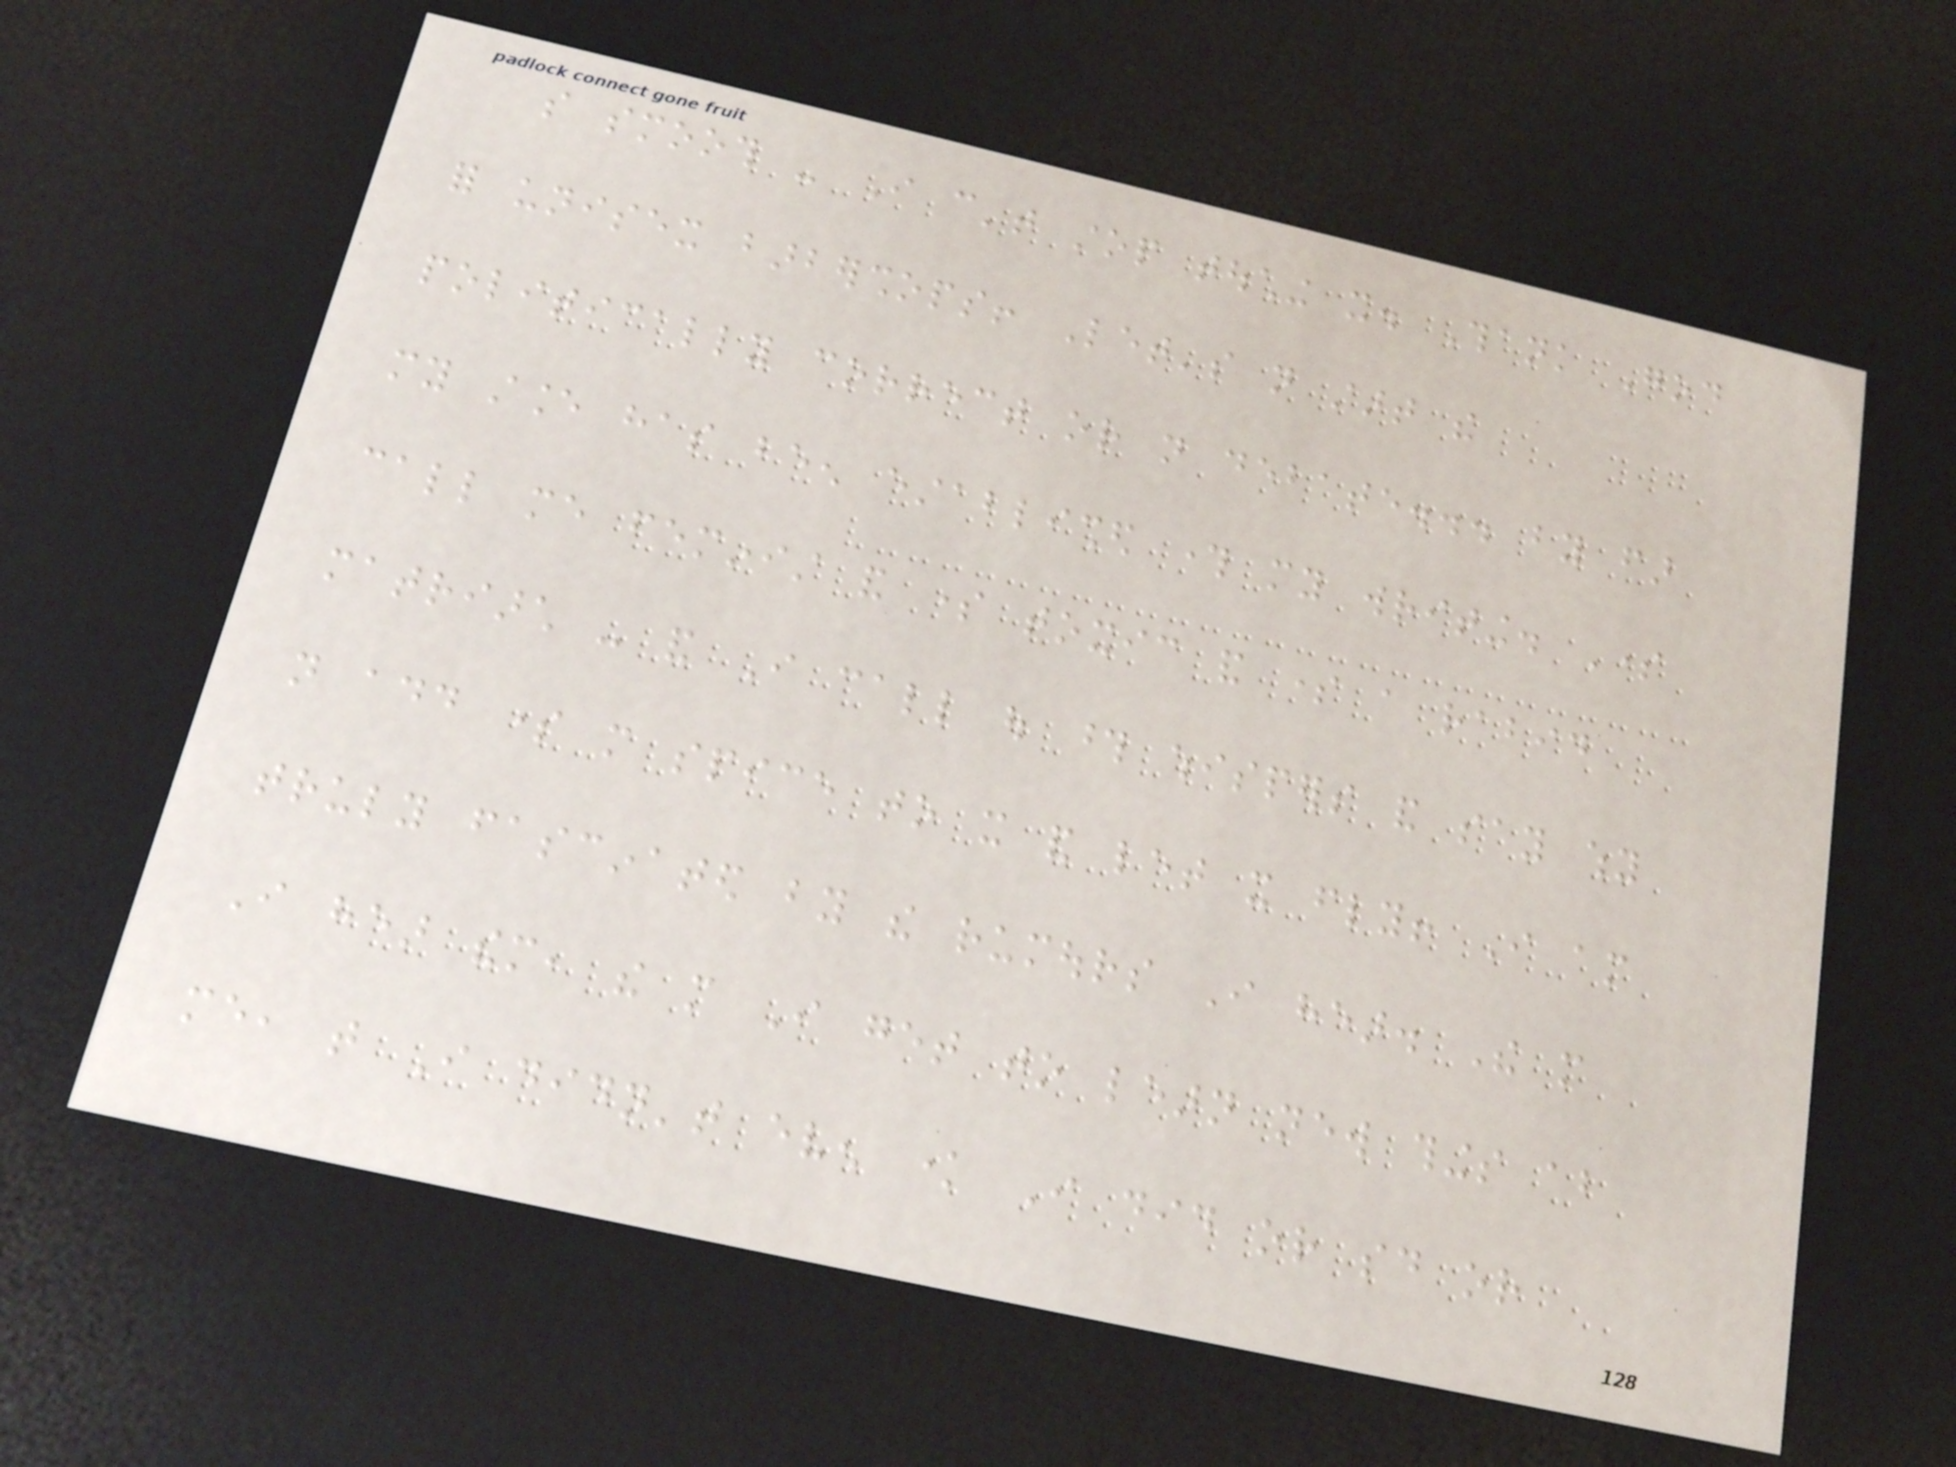so smooth - I can't stop touching it. Thank God
for unisex barbershops! Let's not start the
politically correct or not debate... by far
my stance has been established through my writing. Some
call me feminist and some toxic and some a rabid
matriarch - and I call out those whispers and say why
not add some more spice to it and let it fly! I am
truly fascinated by the rumours I hear. The more
I hear them, the more I get to learn new things about
me, that I didn't even know I did or said or
